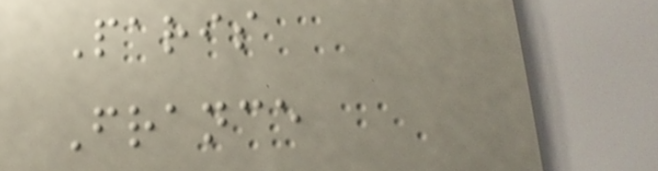Paris
France
